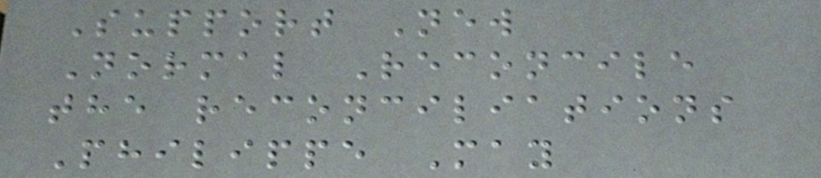Support New
Normal Reconcile
the reconciliations
Philippe May
